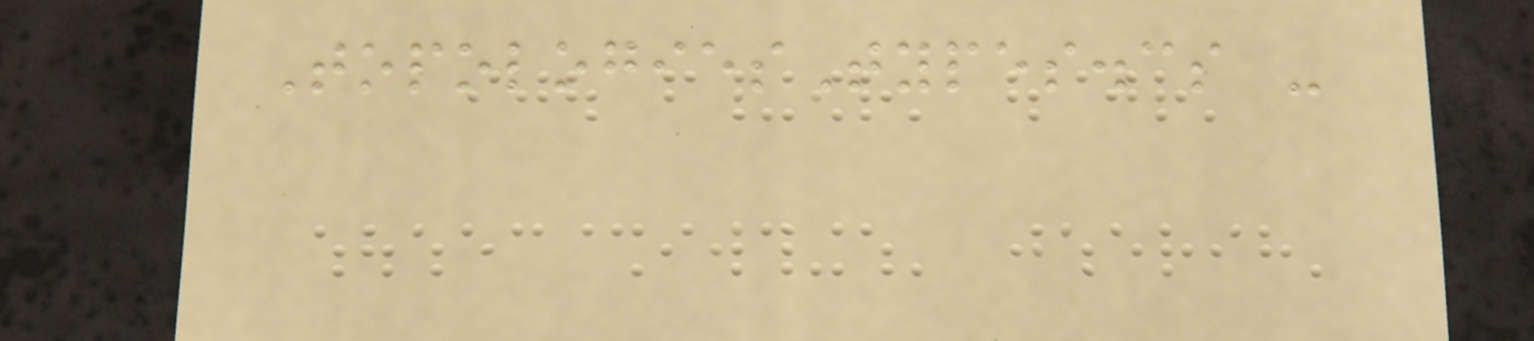TopologiesTypes.cs -
